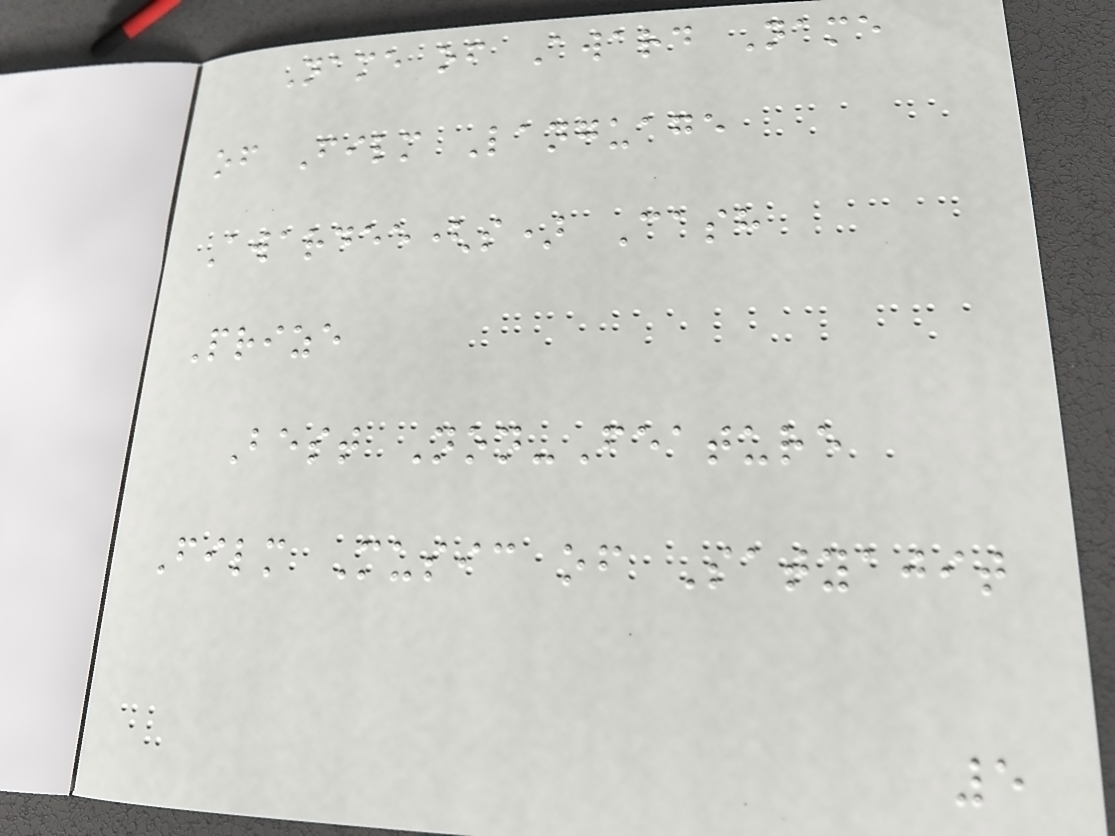Name of Award Name
of Film Language
Awardee(s) Cash
Prize
Best Non-Feature
Film Music of Satyajit
5
